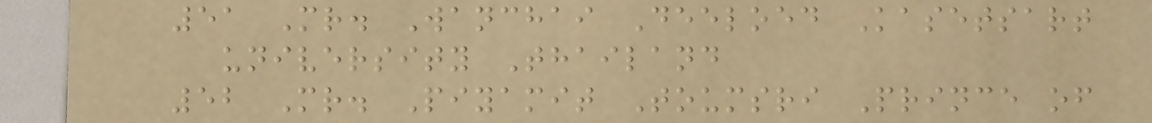51 Mr. Wanchai Deeloed Kasetsart
university Thailand
52 Mr. Piyamit Toumsri Prince of
